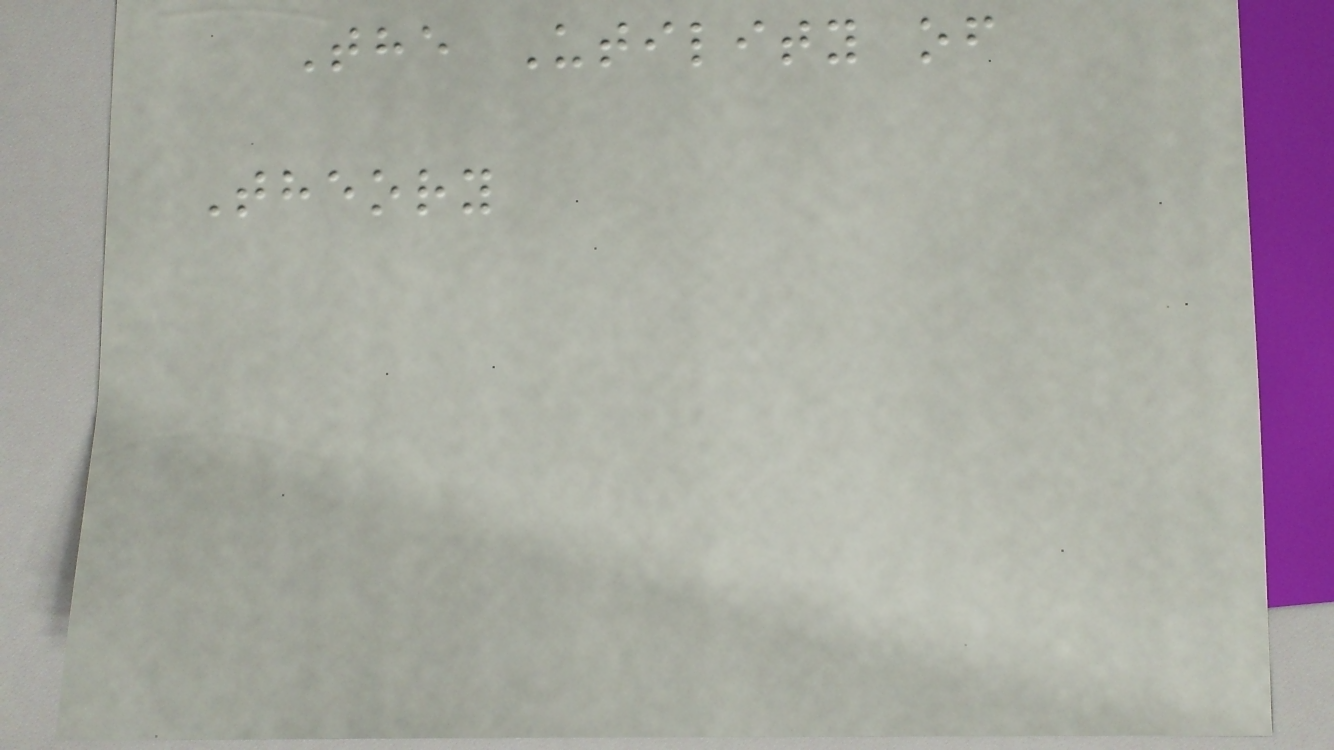The Utility of
Theory
